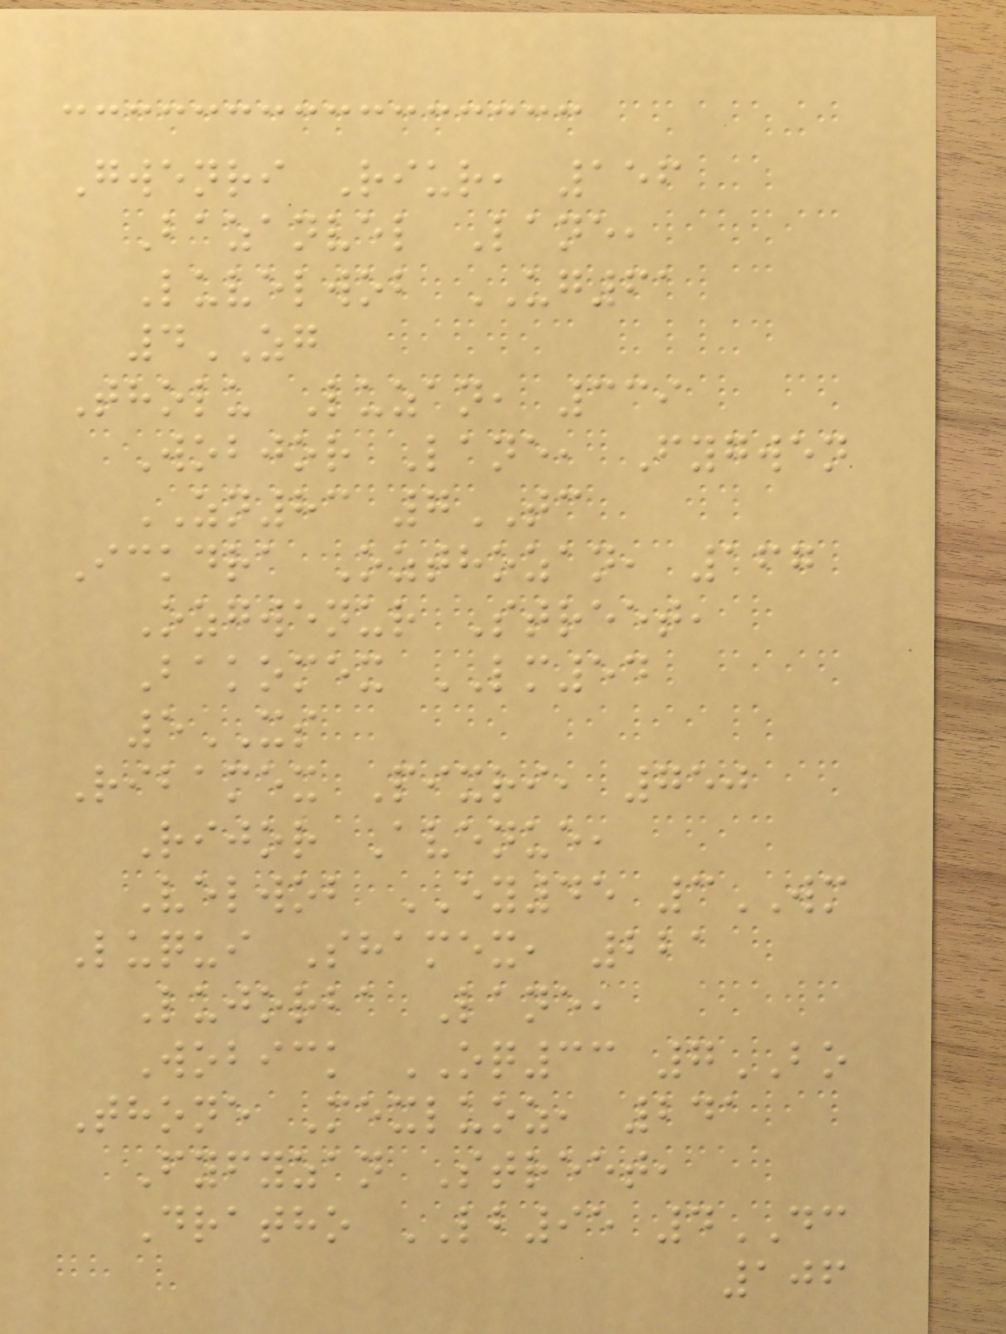Gwenri Riur, 156
Bazanvel Lane,
Luvelwob UG61
4ZG
Tholu Luzan, 339
Wobjor Lane, Fygwen
ZN83 7TC
Ickdra Ozthozan, 167
Ozgwenur Street,
Bakomex LM54
5XS
Ribamex Pixri, 750
Rijor Avenue,
Velwob EY45 3WM
Luqui Shamex, 221
Lujorba Lane,
Wobick OQ33 7BO
Thone Mexluoz, 241
Fyfyzan Street,
Dratho LB95 4DC
106
